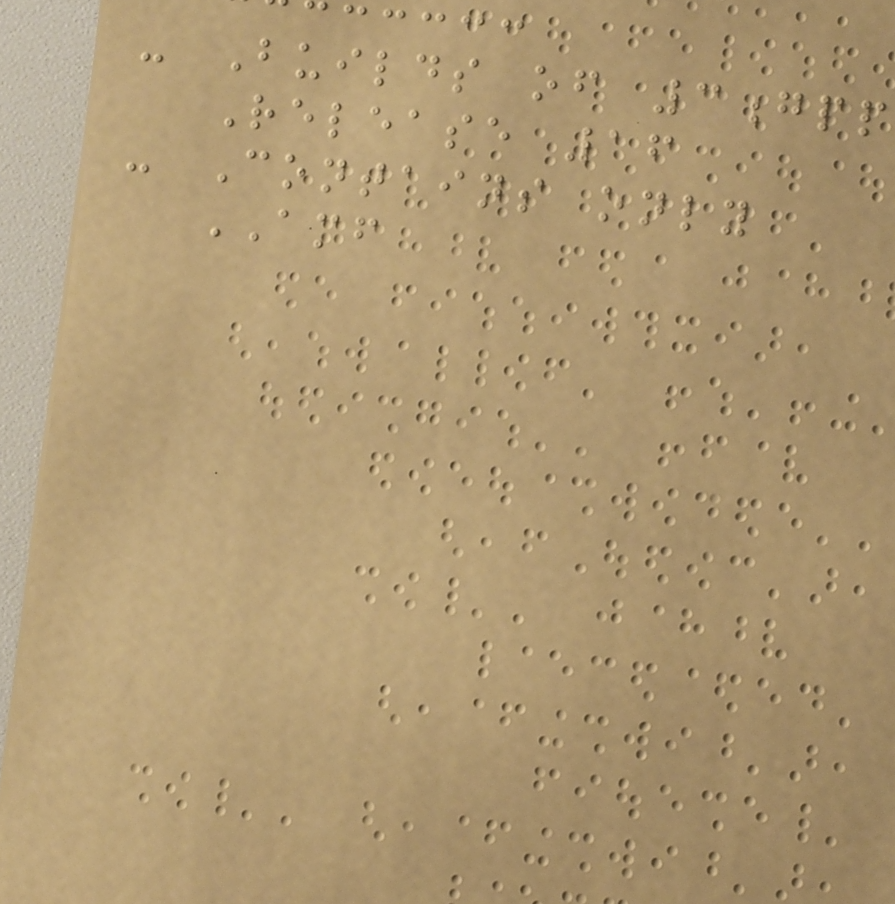- Builds of 3gpp
Release 16
- Contains only
AMF
